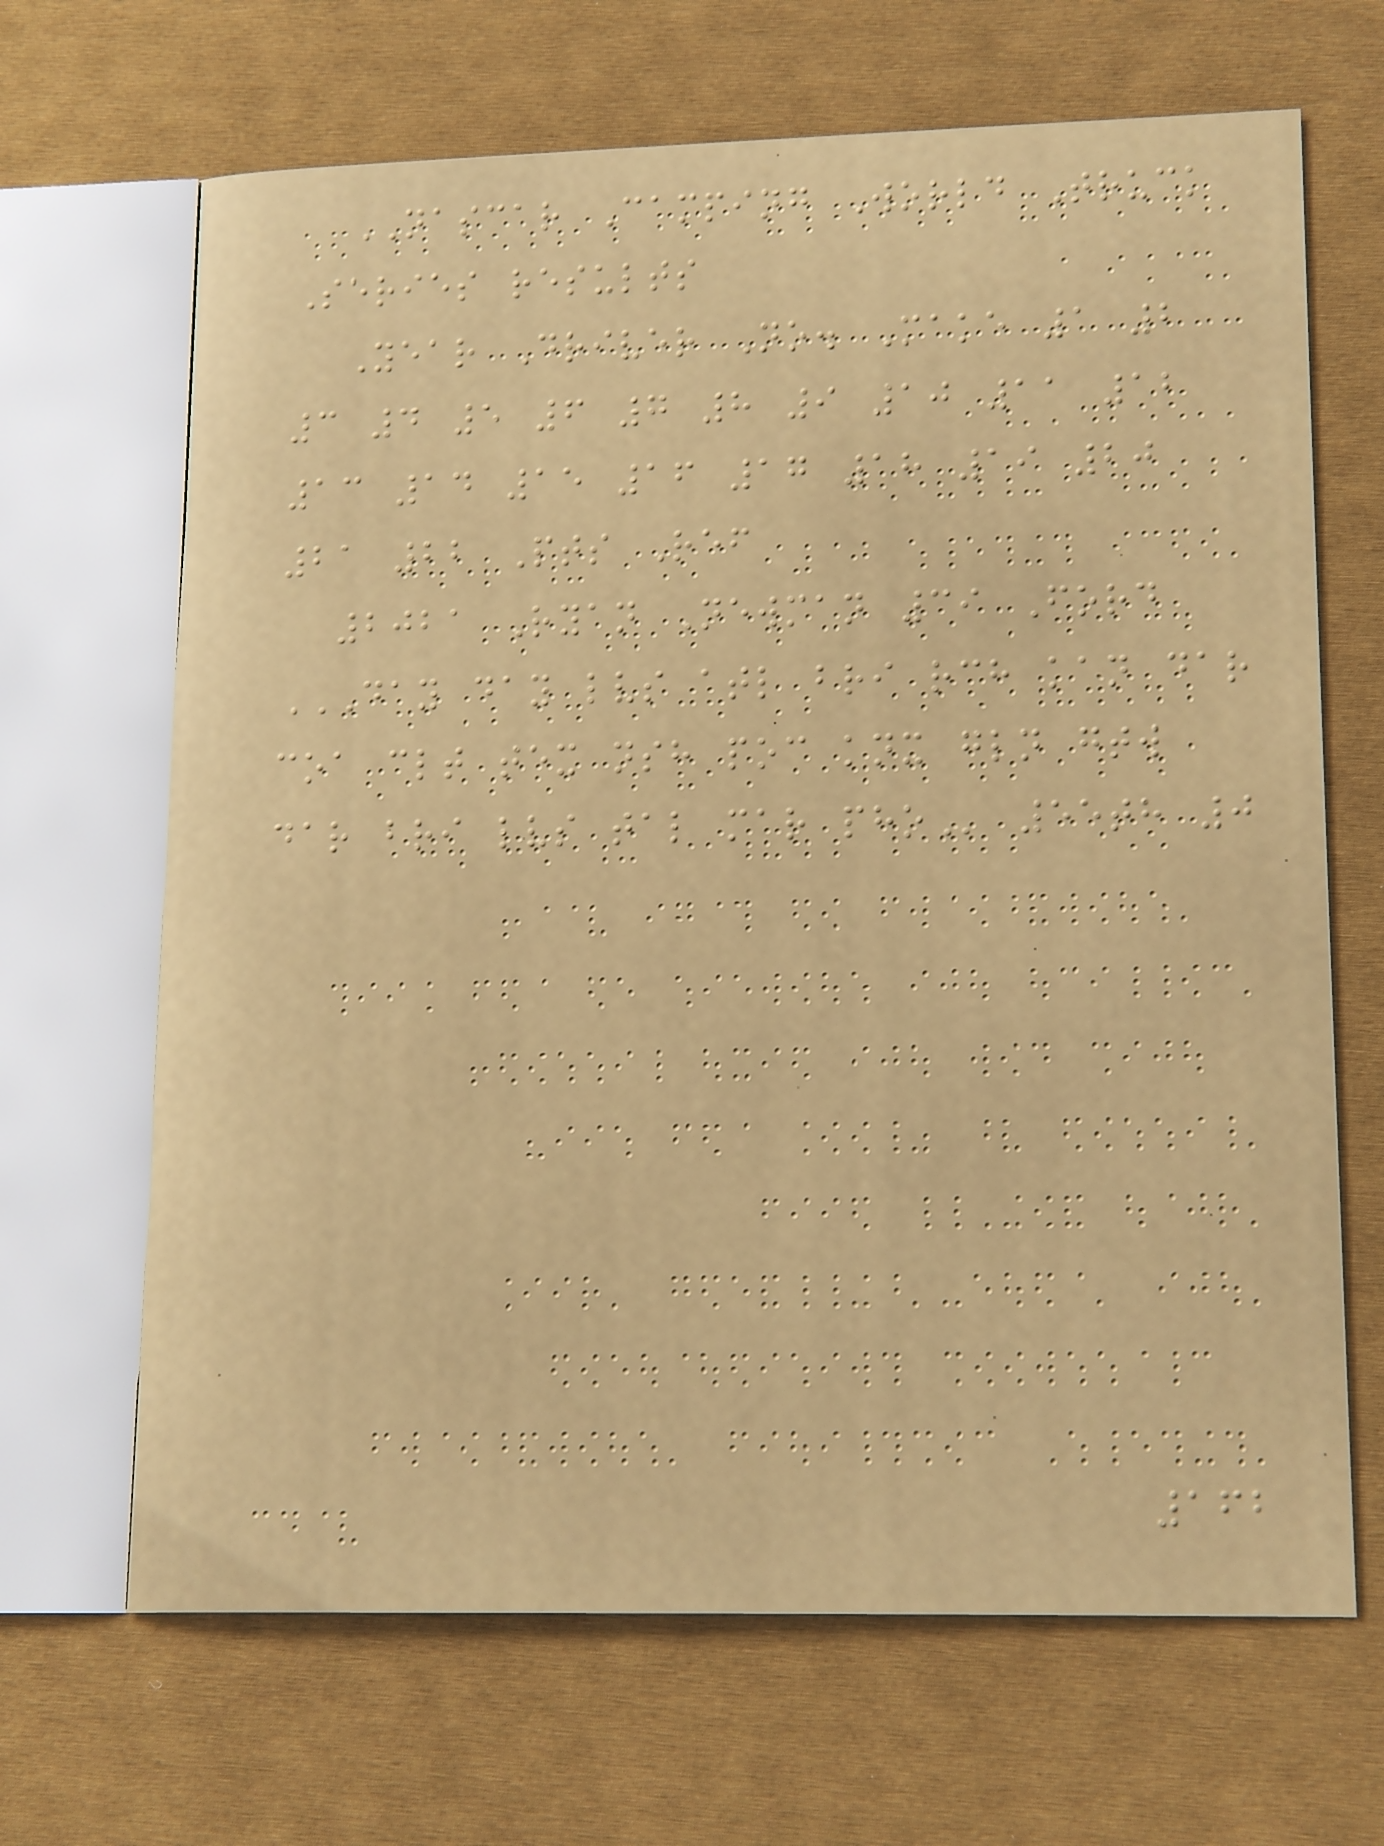NASCAR Camping World Truck
Series results
Year Driver No. Make 1 2
3 4 5 6 7 8 9 10 11 12
13 14 15 16 17 18 19 20
21 22 Pts Ref
2021 Ryan Newman 39 Ford
DAY DAY LVS ATL BRI RCH KAN DAR
COA CLT TEX NSH POC KNX GLN GTW
DAR BRI LVS TAL MAR PHO 55th 0
162
